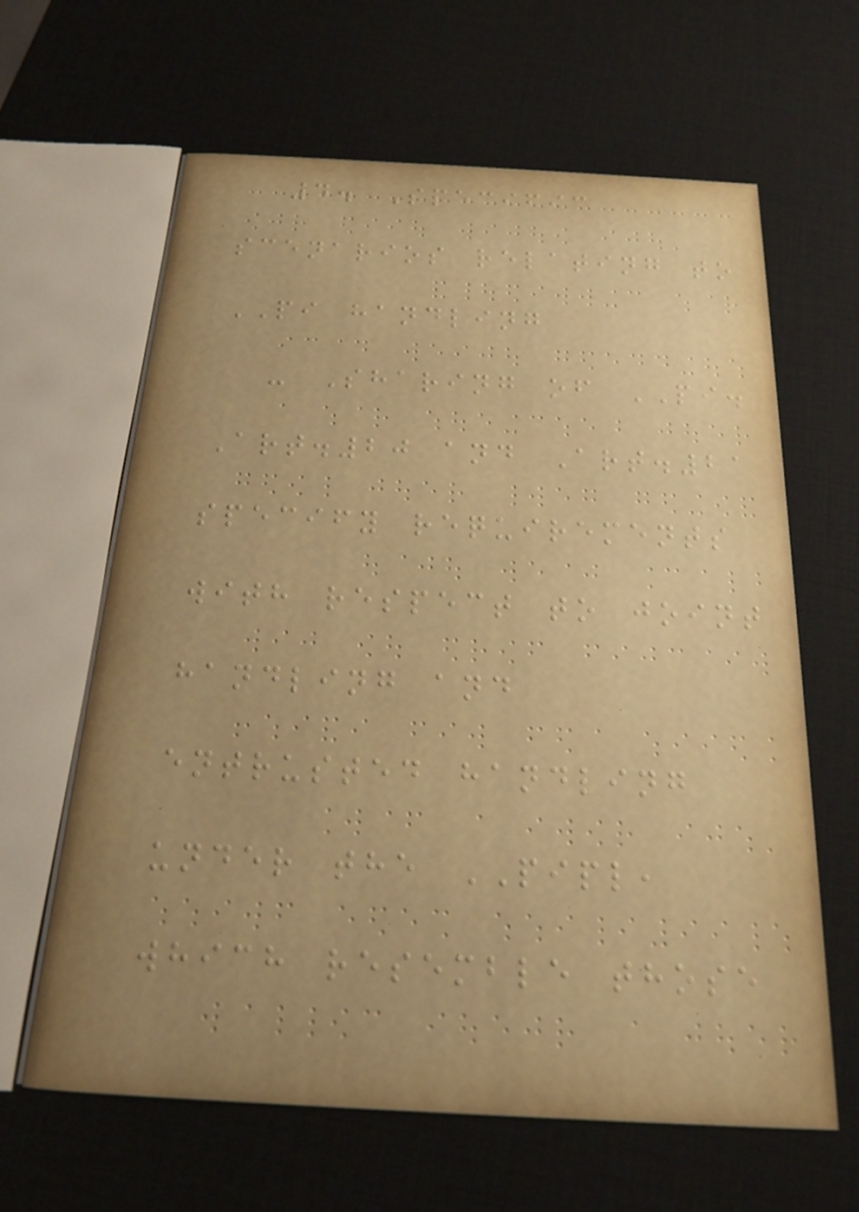4. Specific
scenarios relating to
PI handling
- Sharing of PI.
Art.20 and Art.21
specify requirements
with respect to joint
handling and
entrusted handling
under the PIPL,
which resemble those
